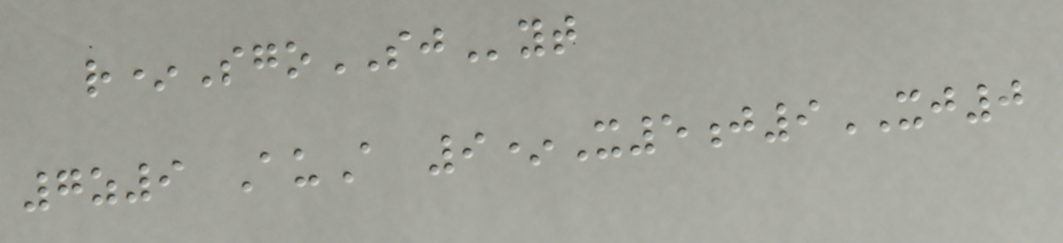r*SgoSJyt
7z9 AuA 9*X5j9XJ0
